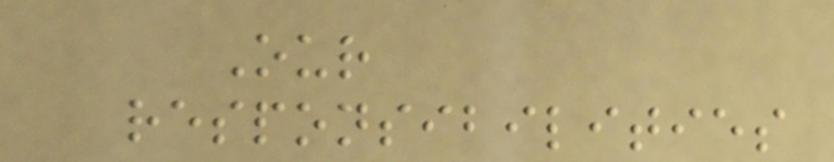Our
responsibilities
